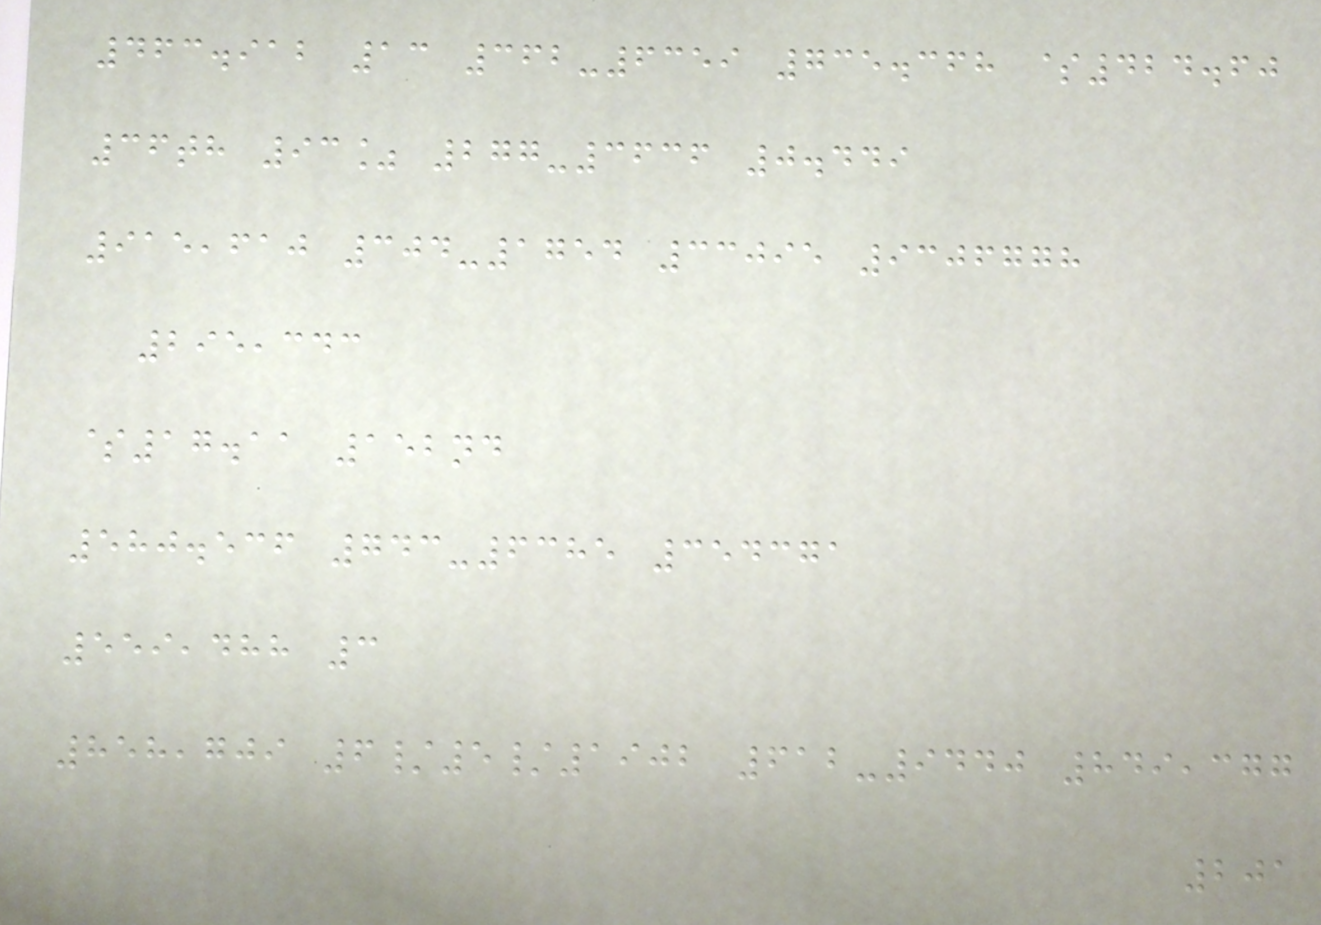463.912 13 362-6359 735.368 $424.60
36th 93% 277-3636 0.449
915,610 304-1754 33095 9306778
295,343
$17.11 152nd
580.536 743-6385 354371
559,488 3
858,709 6/5/1902 612-9440 849,377
201
